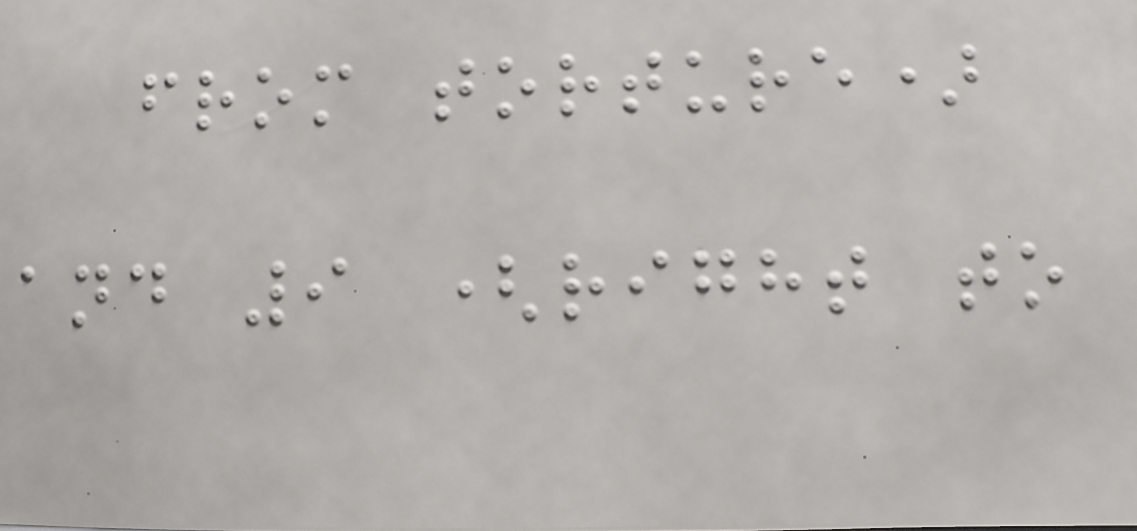from torture)
and 9 (right to
